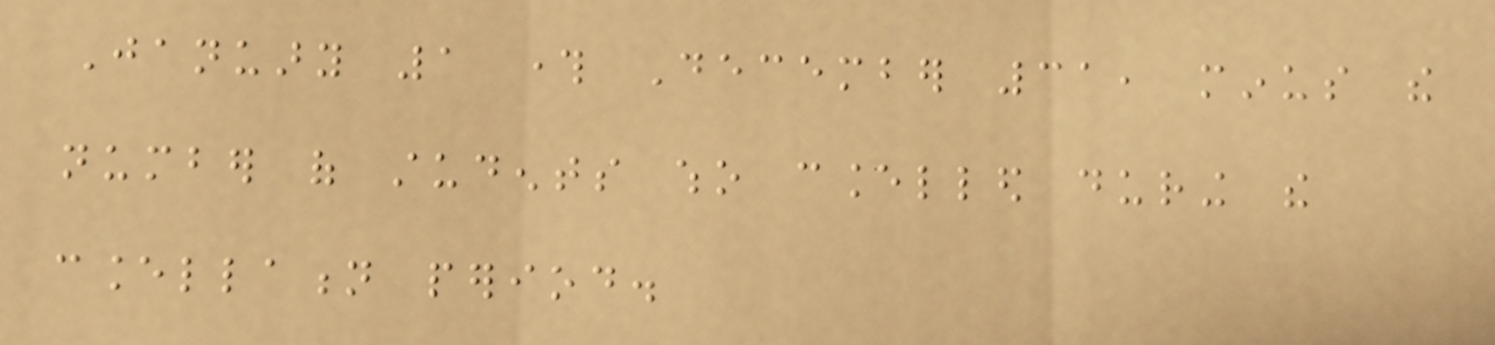January 1 through December 31, minus the
number of students who cancelled during the
cancellation period.
